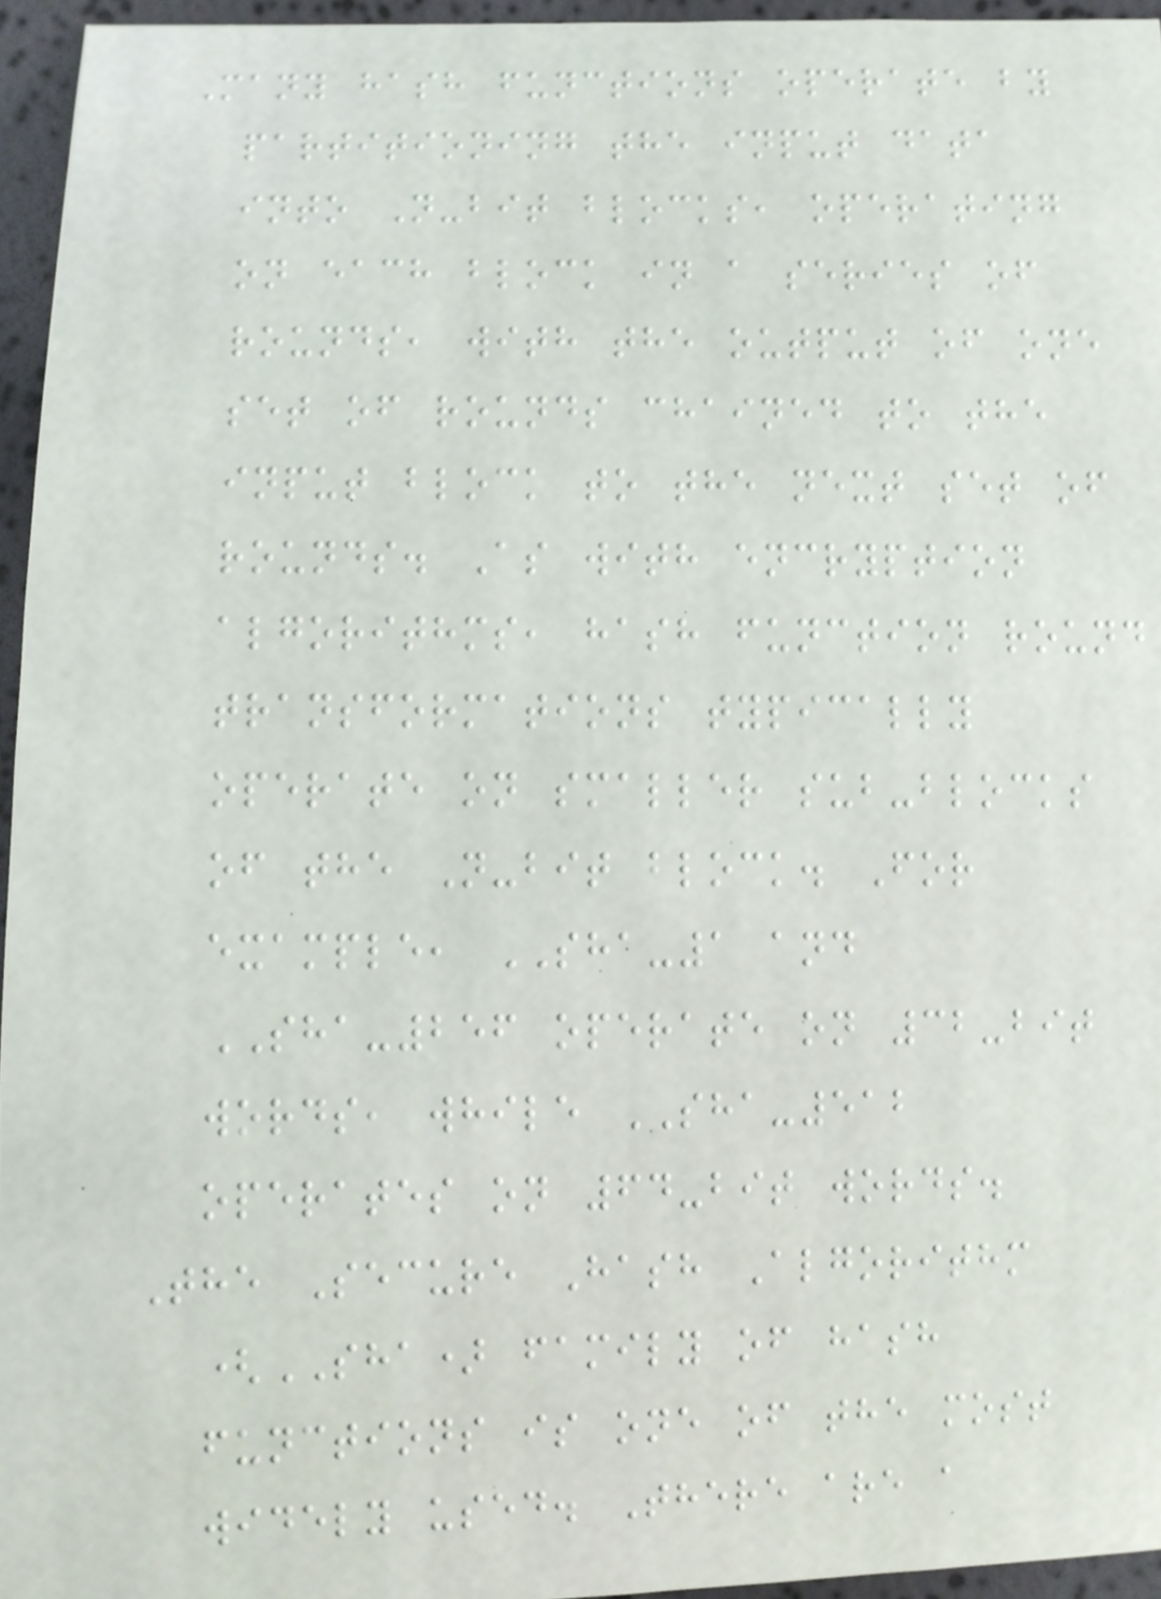Many hash functions operate by
partitioning the input data
into N-bit blocks, operating
on each block in a series of
rounds, with the output of one
set of rounds chained to the
input block to the next set of
rounds. As with encryption
algorithms, hash function round
transformations typically
operate on smaller sub-blocks
of the N-bit block. For
example, SHA-1 and
SHA-256 operate on 32-bit
words, while SHA-512
operates on 64-bit words.
The Secure Hash Algorithm
(SHA) family of hash
functions is one of the most
widely used. There are a
